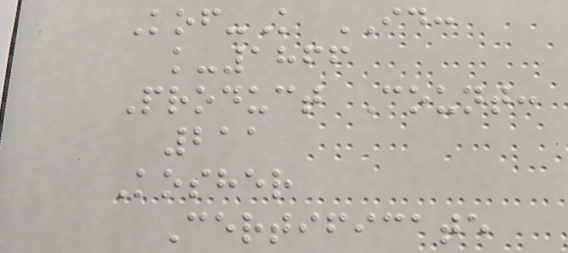Kof-K ID:
k-1866
Product Count:
211
Kosher
Certificate
